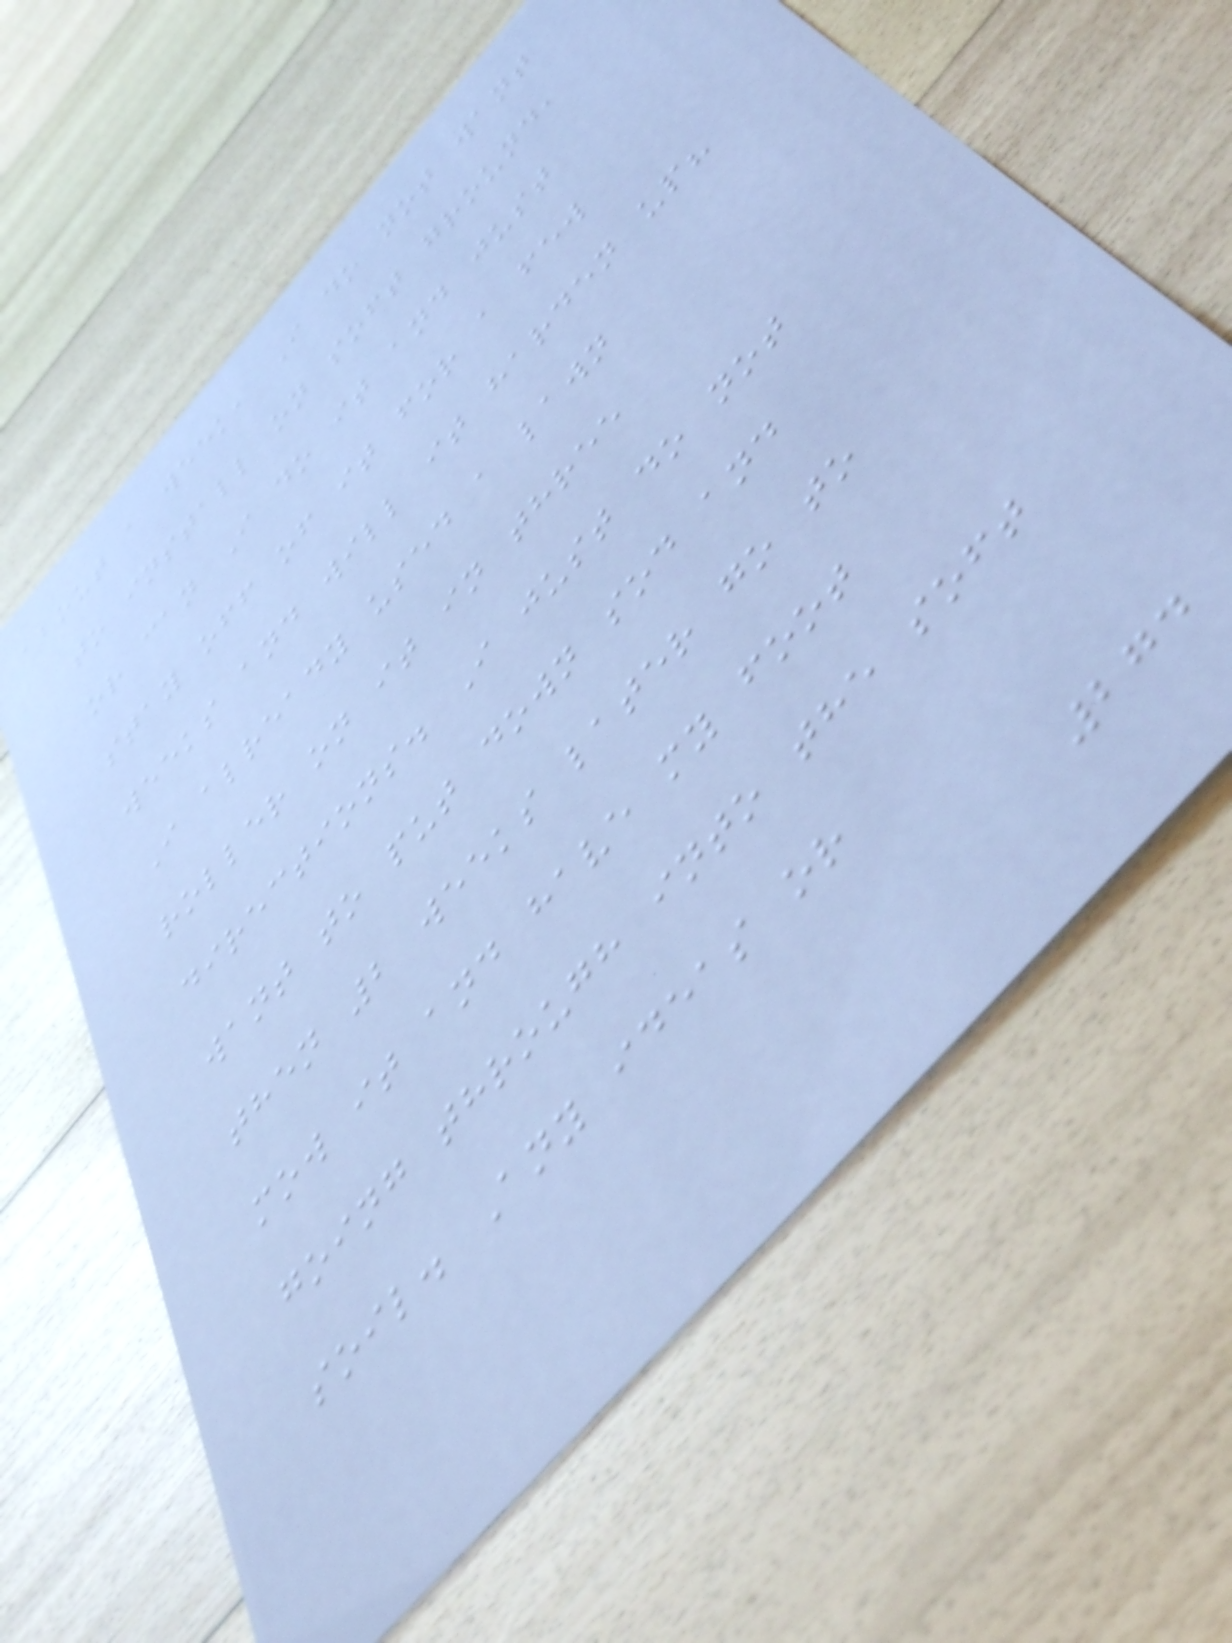about a week, I do not want
to install on soft ground,
or can I do it and just
stay off of it for a few
weeks and will it harden up?
I already used a lawn
roller on it in three
directions. I just do not
want to put down sod and
then 2 weeks later go to
mow it and have my foot
going through into the soft
soil. Any ideas or
274
